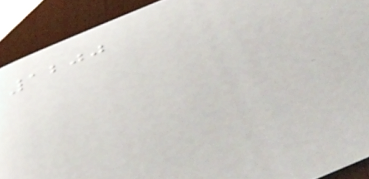1200
